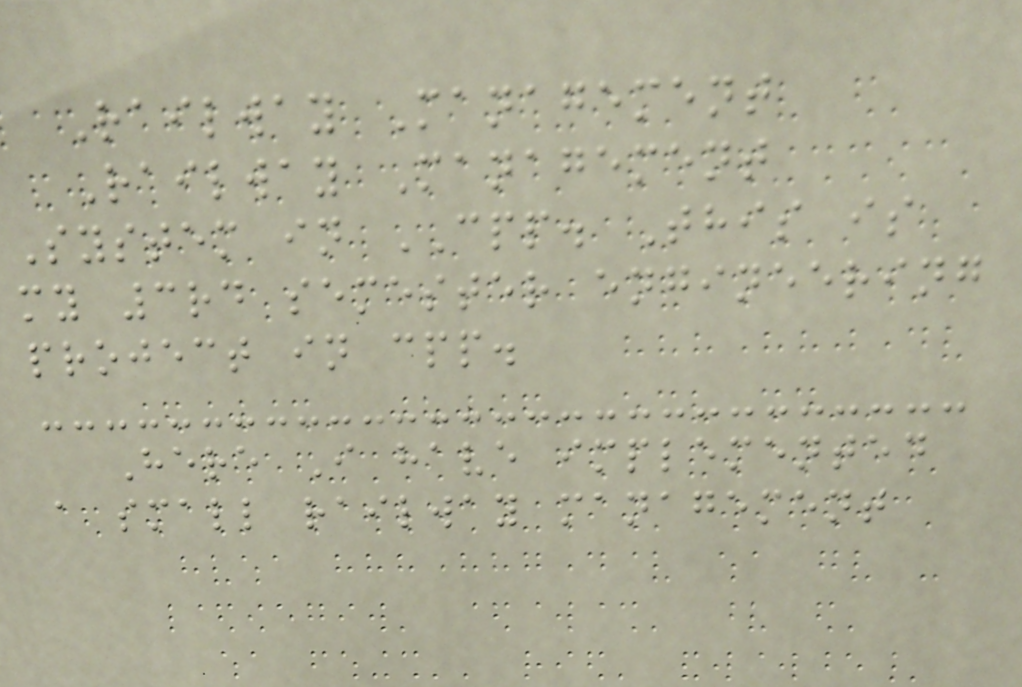Railway Management
Railway Management
System in CPP. This is
my 3rd semester engineering
project in cpp.
Here I have implemented
a small railway management
